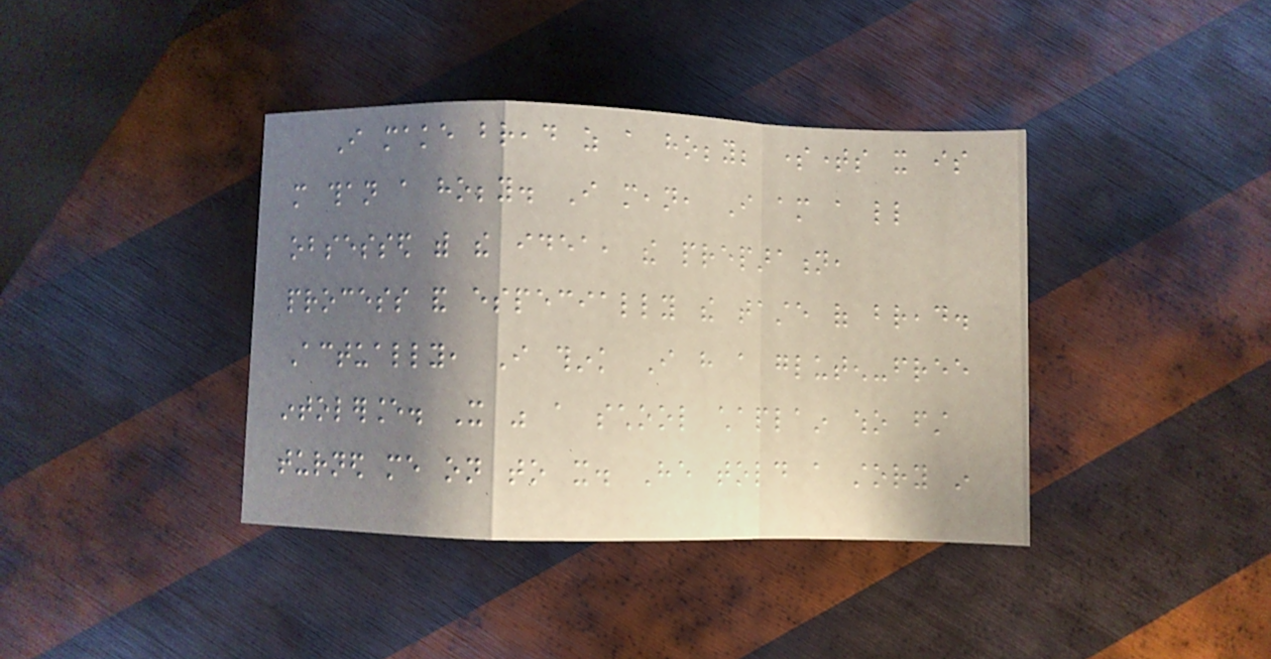I make bread as a hobby; sometimes it is
more than a hobby. I mean, I am a little
obsessed with the idea, the preparation,
process and especially the taste of bread.
Actually, I think I have a gluten-free
intolerance. It was a school chaplain who first
turned me on to it. He told a story in
